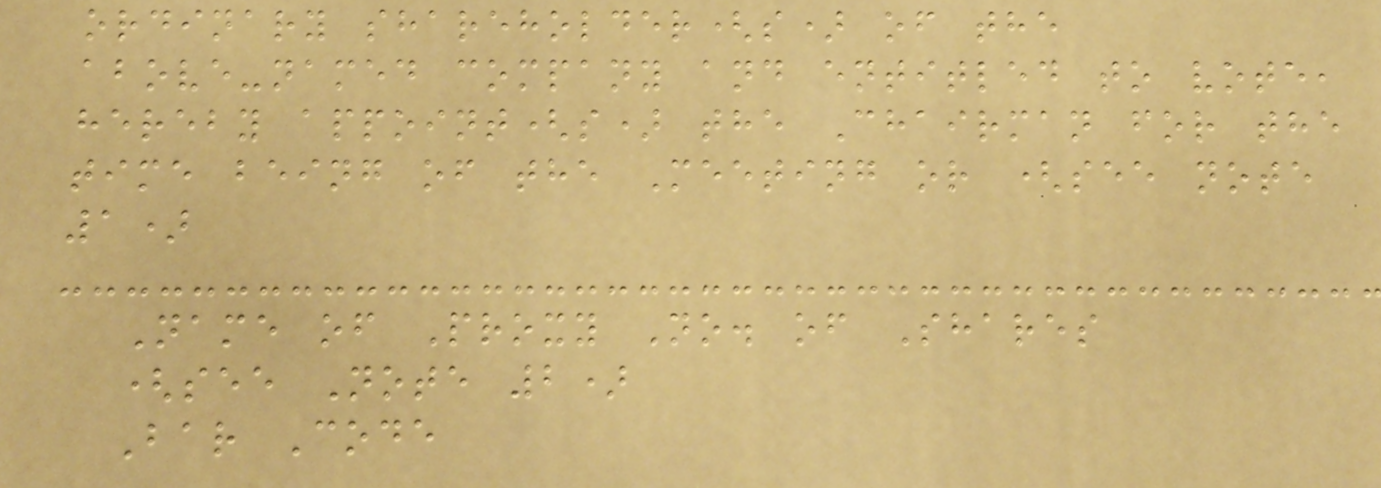ordinary shareholder(s) of the
above-named company and entitled to vote,
hereby appoint(s) the Chairman for the
time being of the Meeting or (see note
1)
Name of Proxy No. of Shares
(see Note 2)
Bar Code
